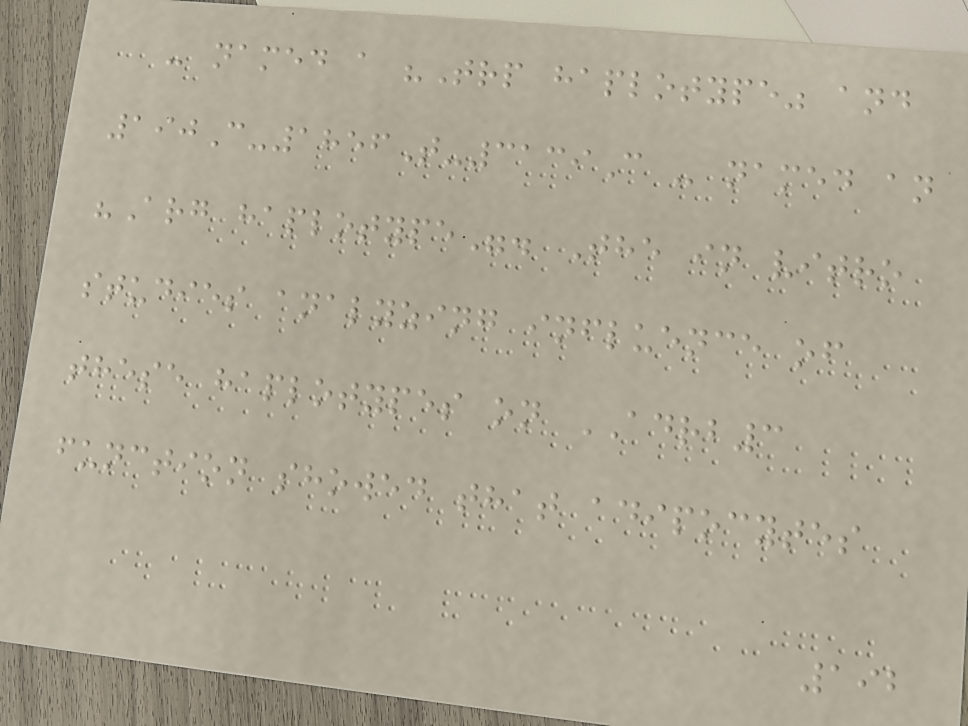- named a "Trp haplotype" and
190C-1856T-3139C - named an
"Arg haplotype". The in vitro
studies analyzing influence of
these haplotypes on ADRB3
function showed that adipocytes
192
